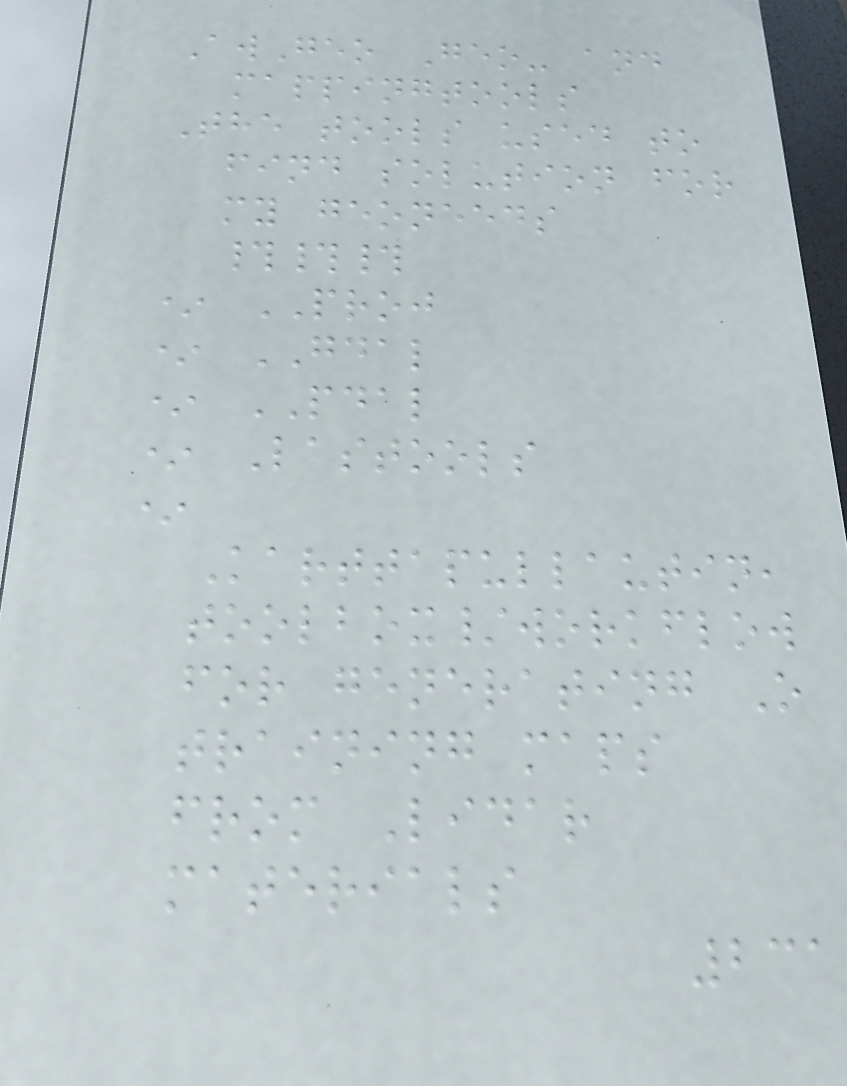AwGeo Geo- and
mappingtools
The tools used to
find solution for
my geoneeds
###
* PROJ
* GDAL
* PDAL
* Lastools
*
Karttapullautin,
toolbox/workflow
for generating O
training maps
from Lidar
materials
231
